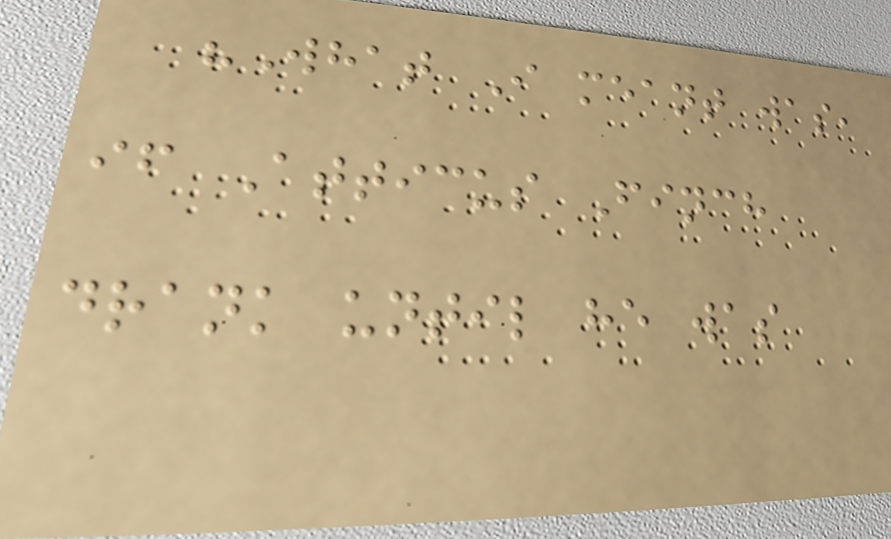"What I meant was,
if Atticus Finch
drank until he was
